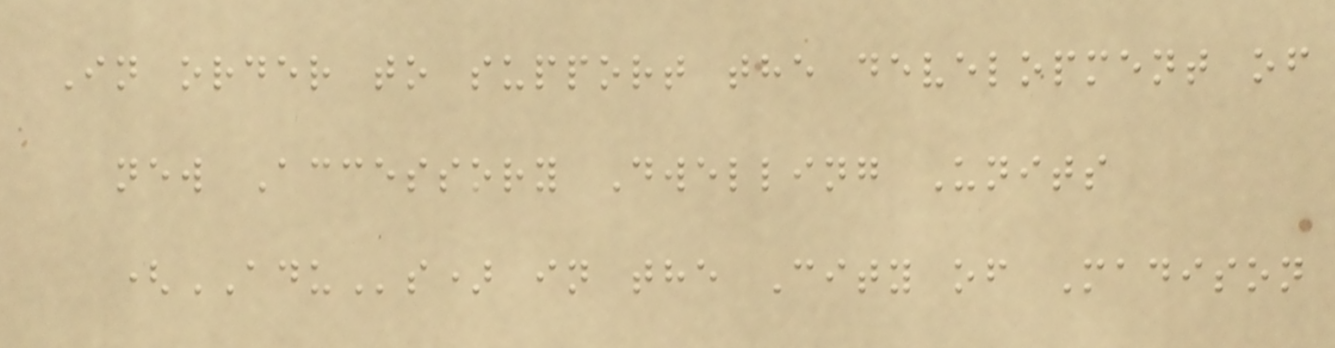In order to support the development of
new Accessory Dwelling Units
(ADUs) in the City of Madison
